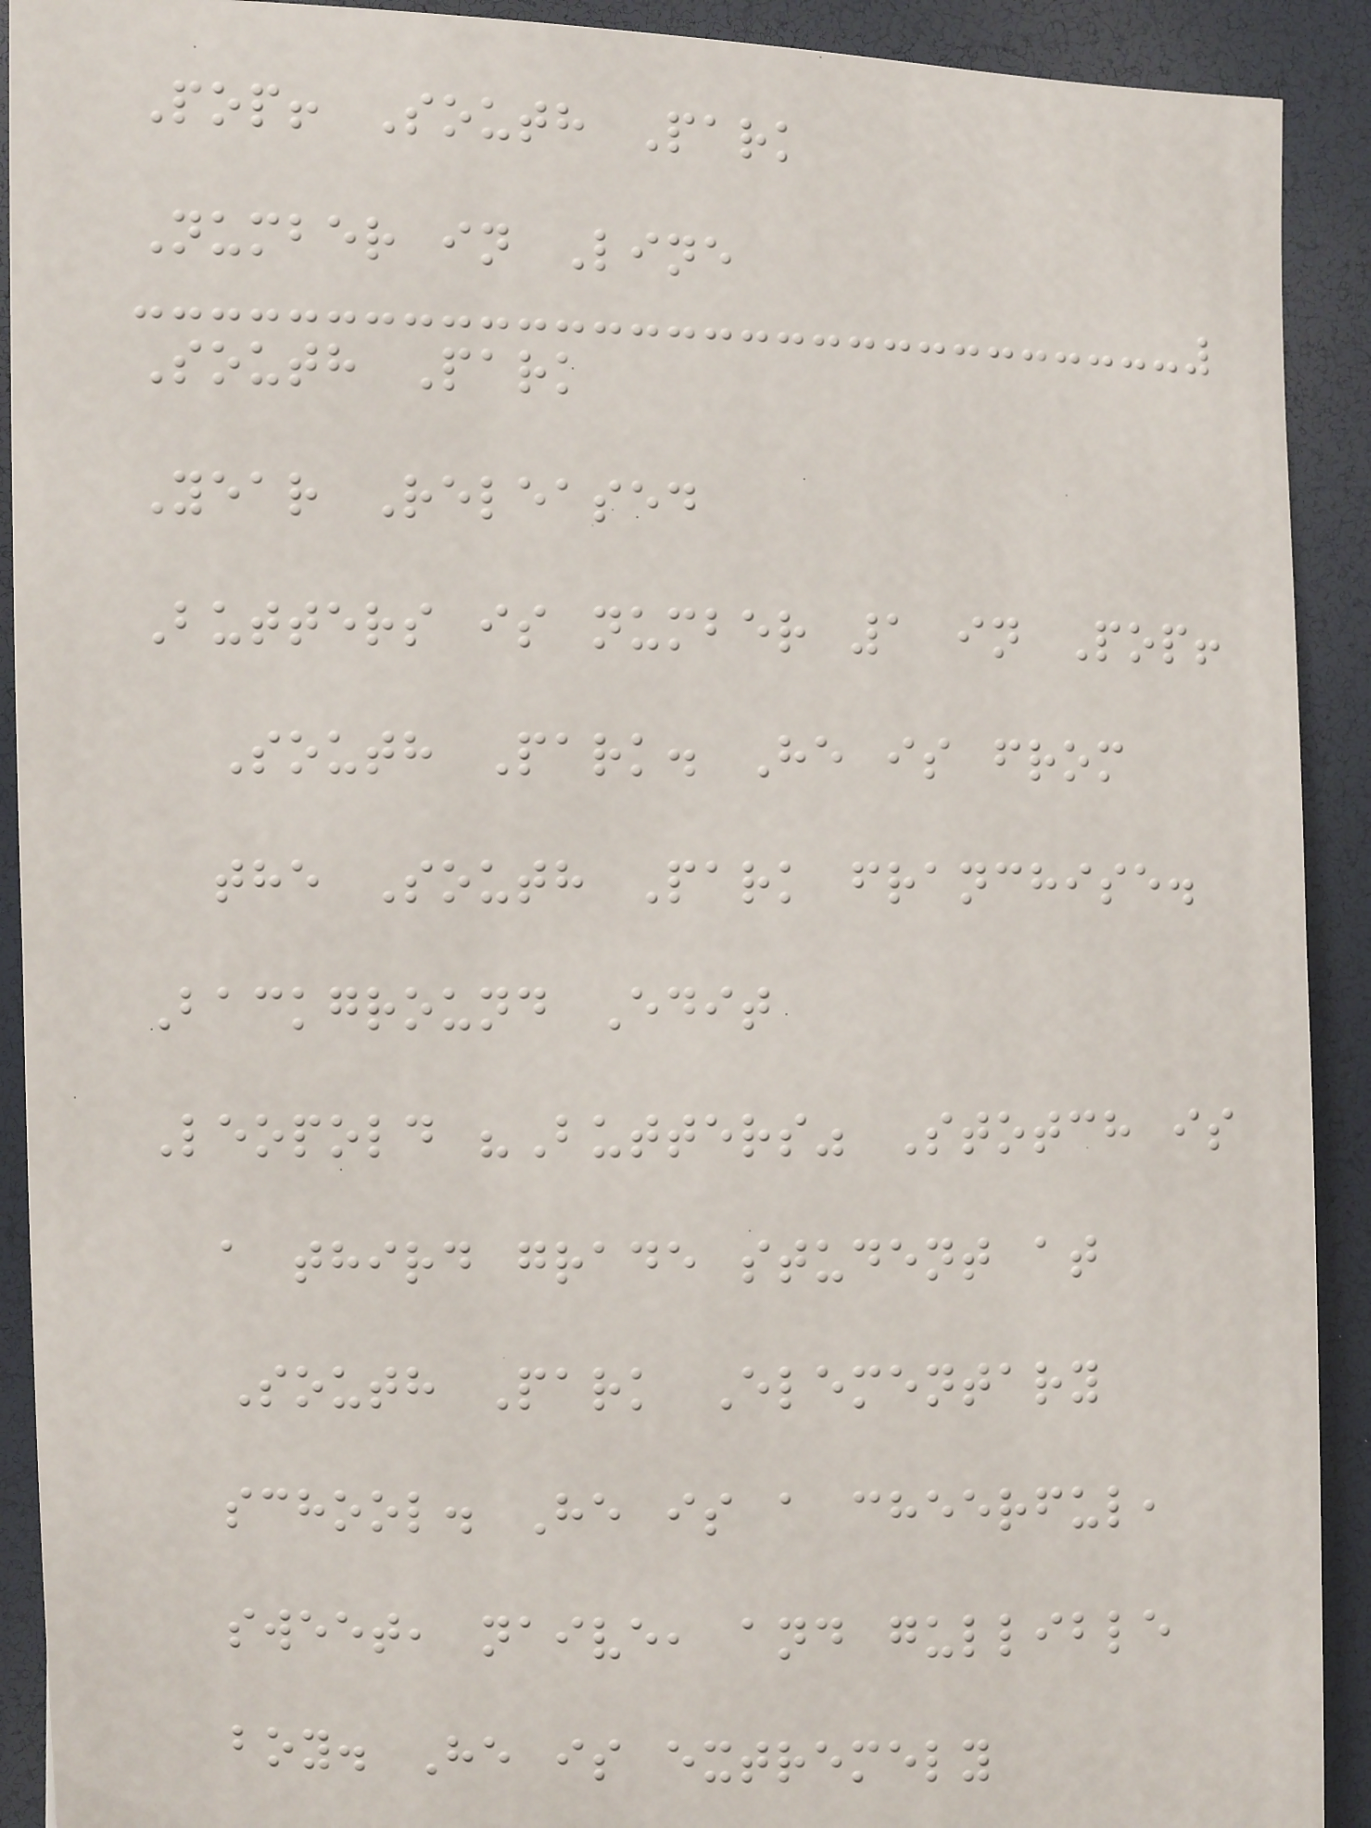Pop! South Park
Number in Line
South Park
Year Released
Butters is number 1 in Pop!
South Park. He is from
the South Park franchise.
Background Edit
Leopold "Butters" Stotch is
a third grade student at
South Park Elementary
school. He is a cheerful,
sweet, naive, and gullible
boy. He is extremely
